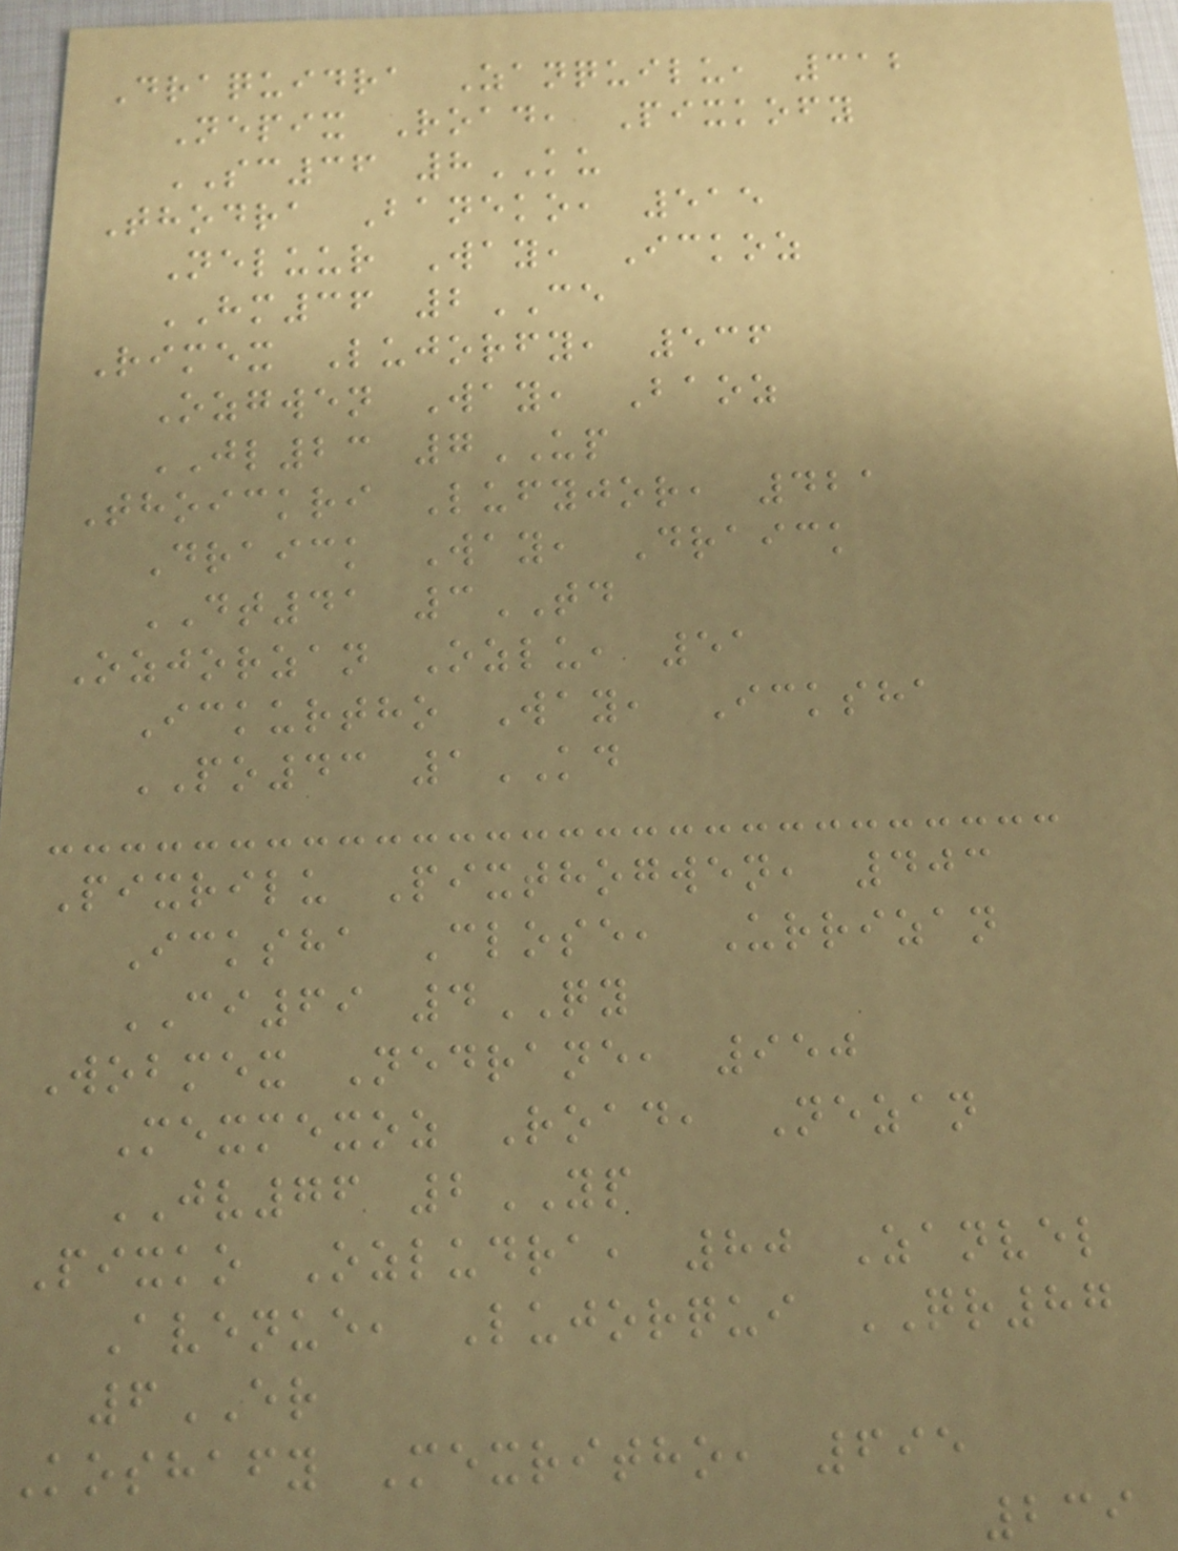Draquidra Zanquilu, 312
Nepix Road, Pixkofy
SC36 8KU
Thodra Baneko, 515
Neluur Way, Ickoz
HM36 2CE
Rimex Lujorfy, 536
Ozgwen Way, Baoz
JL23 7UP
Thoickri Lufyjor, 421
Draick Way, Draick
DT41 3TD
Ozjorzan Ozlu, 51
Ickurtho Way, Icksha
PO43 1KD
Pixrilu Pixthogwen, 403
Icksha Close, Urrizan
CI69 4QY
Wobmex Nedrane, 950
Mexmexoz Road, Nezan
JV76 2YP
Pixko Ozludra, 80 Zanvel
Avenue, Lujorqui QR87
6ER
Koshafy Mexritho, 695
239
